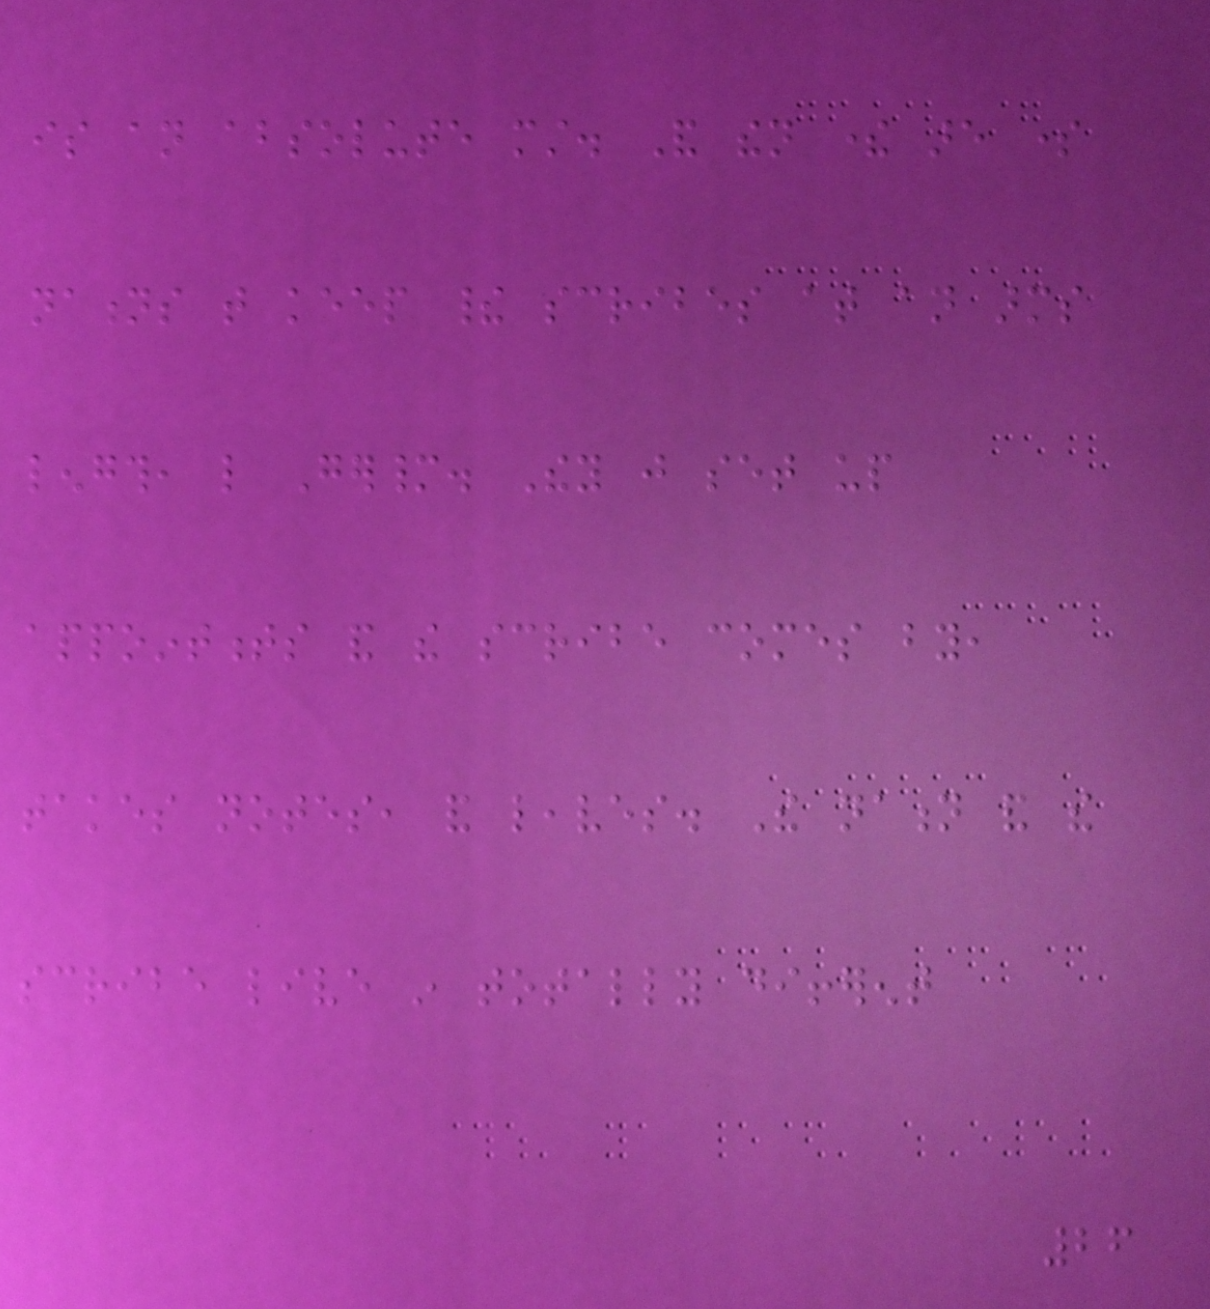is an absolute must. And then there are some
nations that keep their scribes at an arms
length, like Germany. They just set up
appointments and the scribe comes by,
takes notes, and leaves. The nation and the
scribe live in totally different
26
